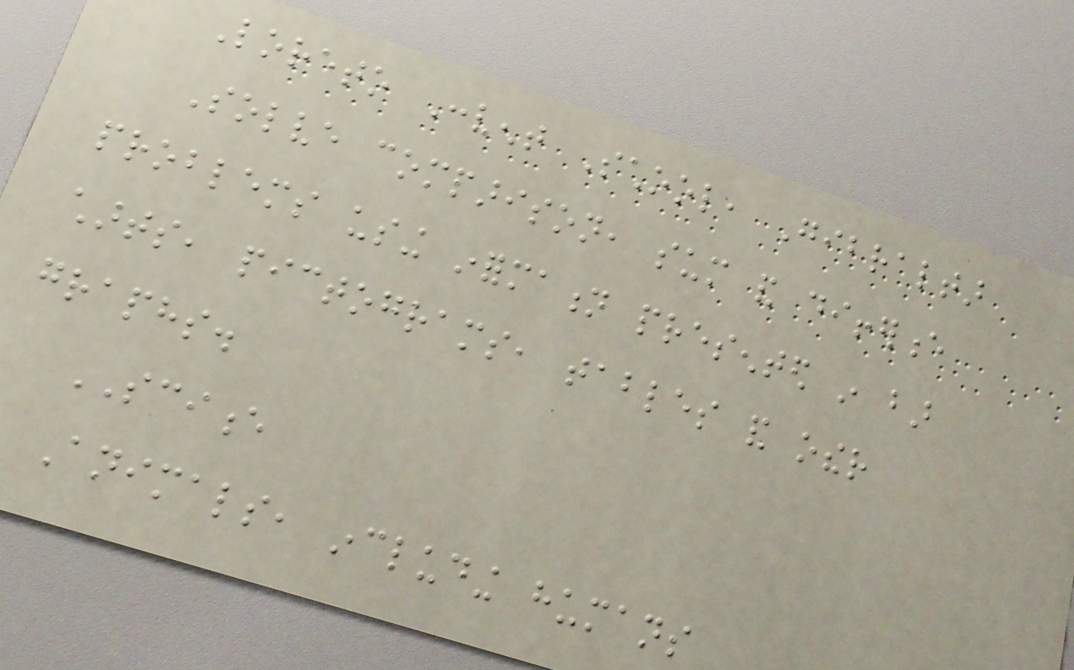Loreto Convent School, Gibraltar
Solve comparison, sum and difference
problems using information presented in bar
charts, pictograms, tables and other
graphs.
SCIENCE
Animals, including humans
